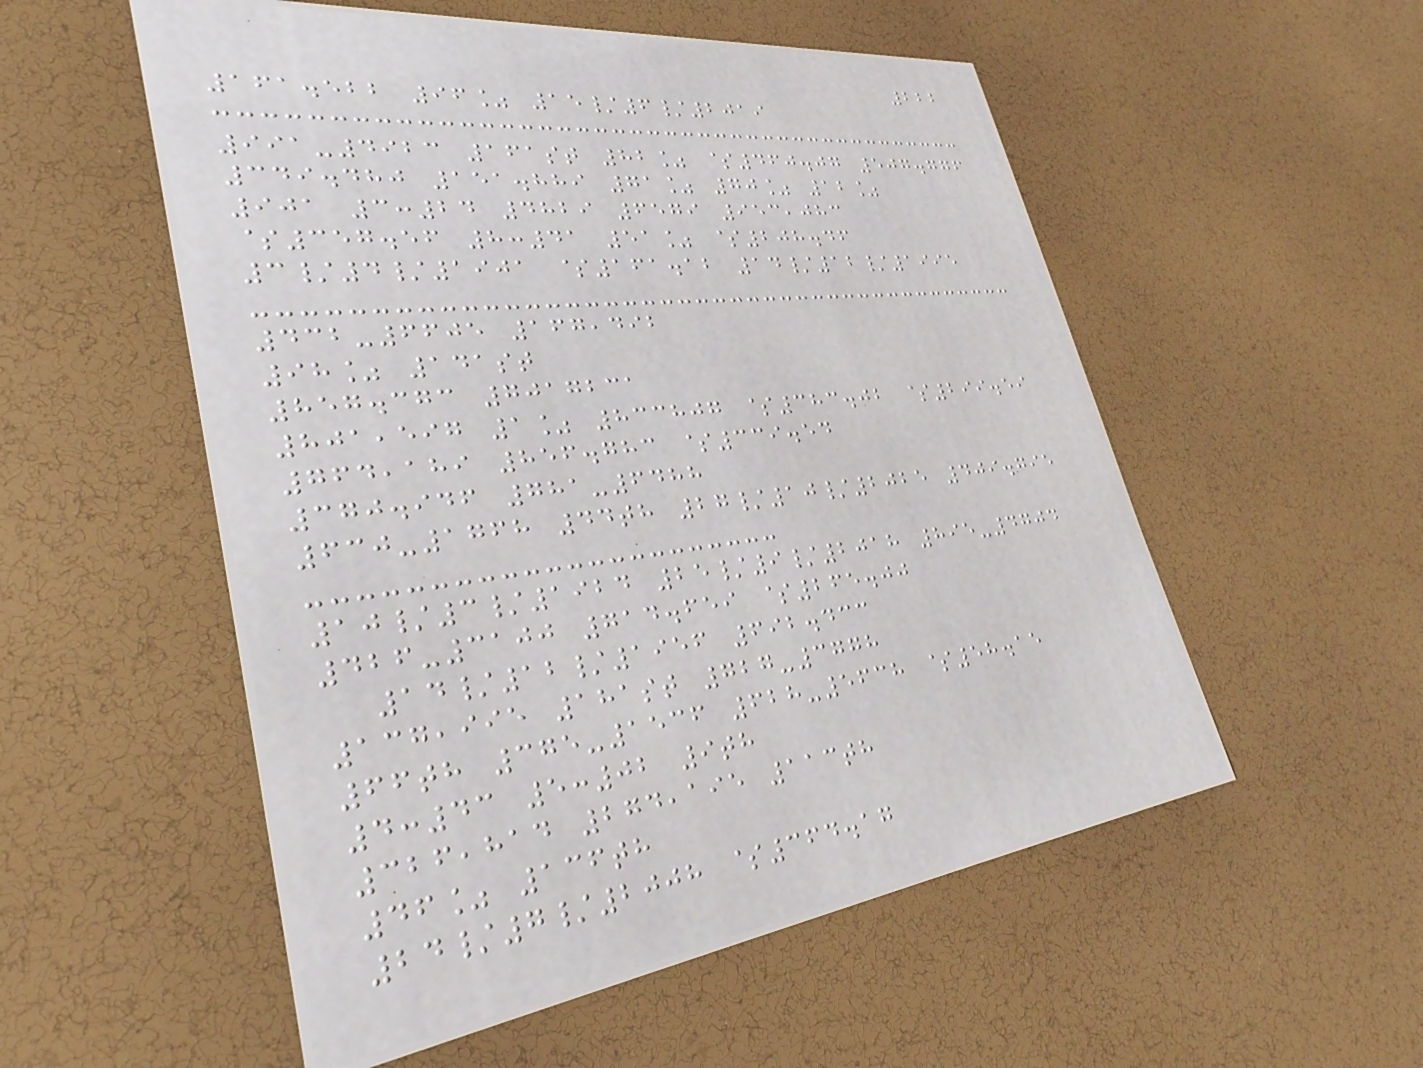222
161.522 96% 15/6/2019
991-4923 161st 82% $460.07 507.776
349.480 151.889 71% 70% 12%
901 3:24 4829 6579 953,083
$357.56 8:41 51% $208.46
3/4/1901 $161.12 14/12/1995
432-6605 167,492
98% 141st
857.373 7017231
801,597 1% 833807 $383.02 $299.59
764,189 856.783 $339.54
370.946 781-6488
630-1768 44th 27/10/2025 409.795
10/3/1924 25/9/2018 895-4704
426-3100 714.659 $265.00
14/12/1956 692.433
137,995 181st 727-3778
66th 375-1536 628-5638 $58.15
4:43 5:02 9th
326,814 274,195 113th
46% 136th
24/7/2008 $364.17
